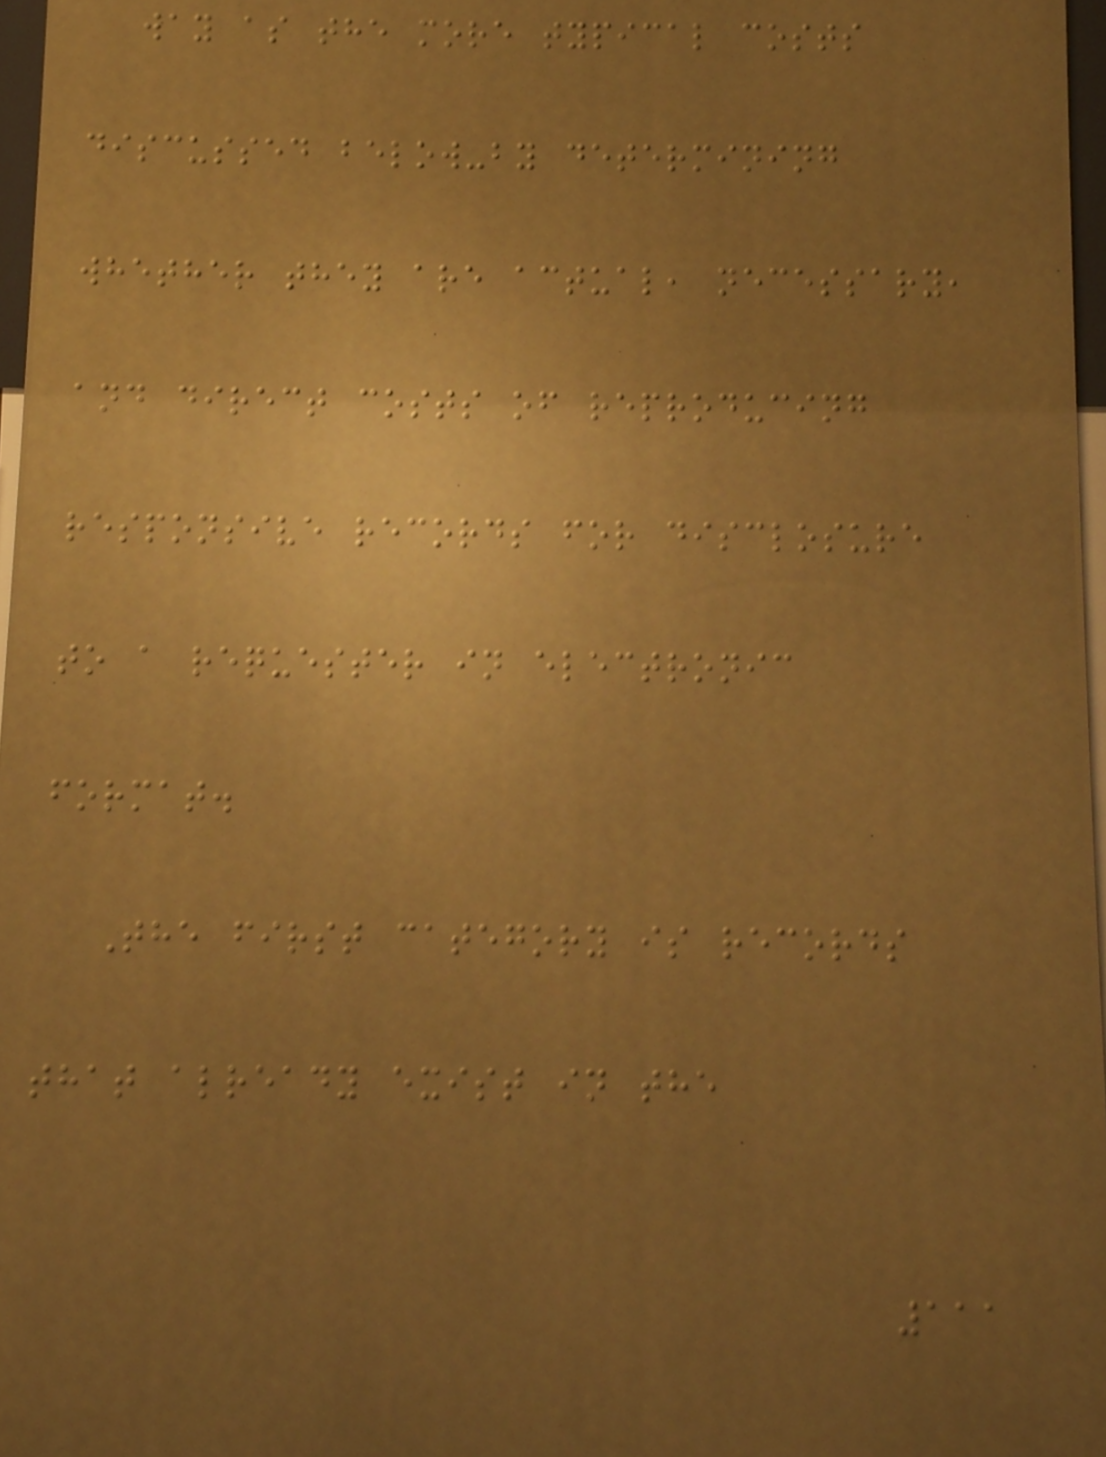way as the more typical costs
discussed below-by determining
whether they are actual, necessary,
and direct costs of reproducing
responsive records for disclosure
to a requester in electronic
format.
The first category is records
that already exist in the
111
